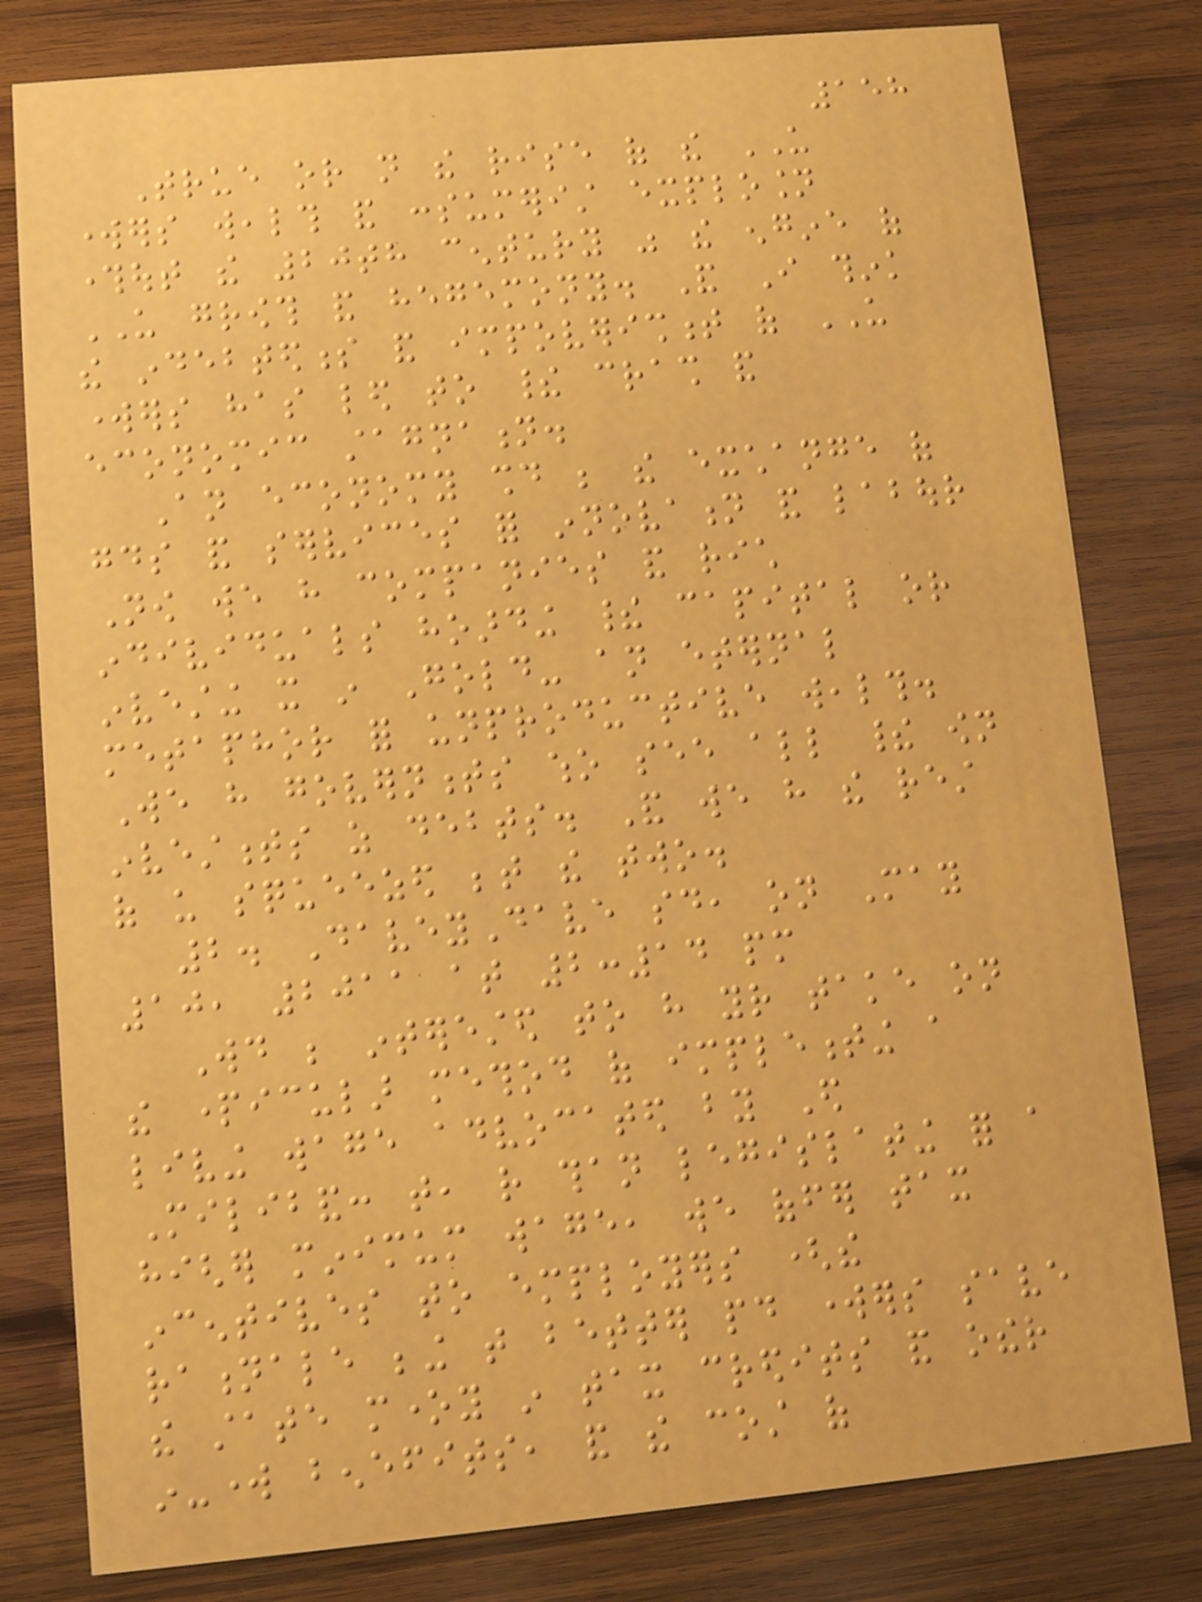158
True or not the rise of the US
workers wealth and consumerist explosion
throughout the 20th century was the engine of
US growth and hegemony. And I think
the indebtedness and impoverishment of US
workers has led to their crash and
economic stagnation.
An economy should be the exchange of
goods and services for innovation and labour
Now we have companies and rich
individuals hoarding their capital or
investing it in Gold- an eternal
metaphor for unproductive wealth.
We have governments who see all their own
investments as debts. And we have the rest
of us squeezed between the two.
2. DaveyDave said, on May
10, 2011 at 2:14 pm
Would be interested to have your take on
the particular method of implementing a
living wage advocated by Ed
Miliband: that, rather than legislating for a
higher minimum wage, we offer tax
incentives to employers (the
rationale being that better paid workers save
the state money in tax credits and other
in-work benefits, and the cost of
